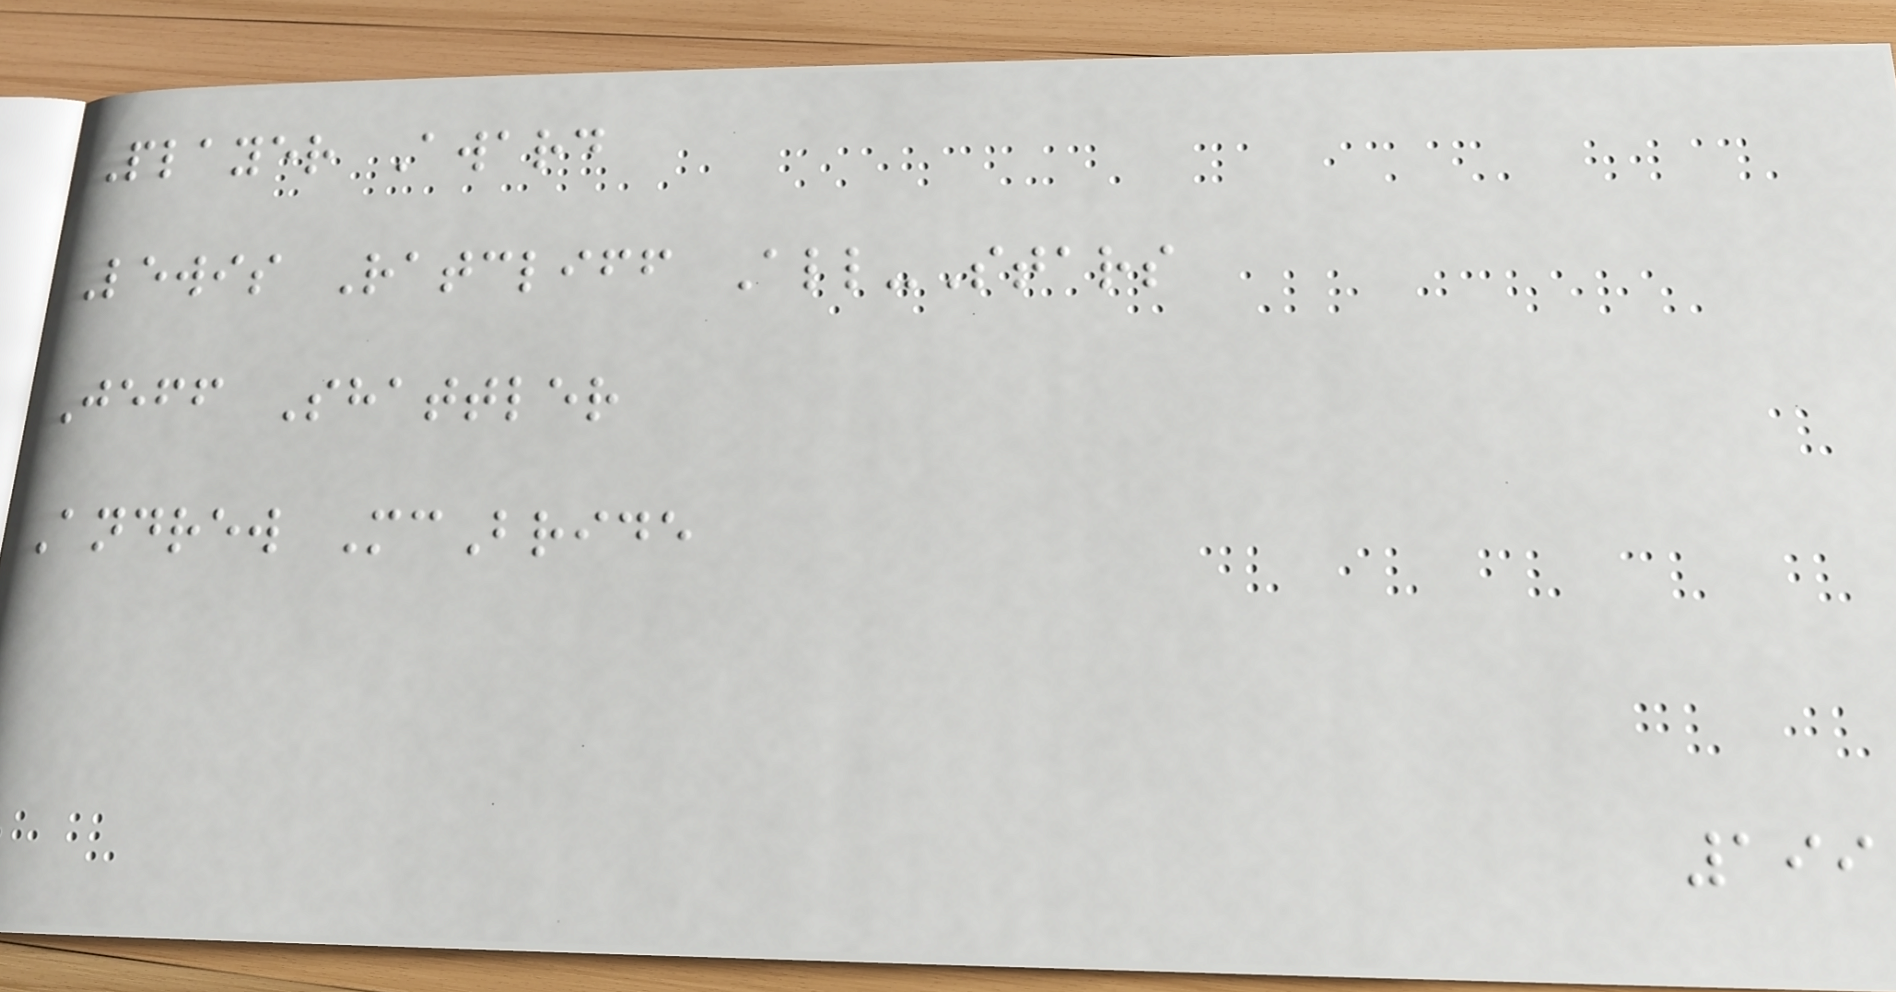Player Award
Lewis Ratcliff All-Stars
Jeff Shattler
Andrew McBride
199
